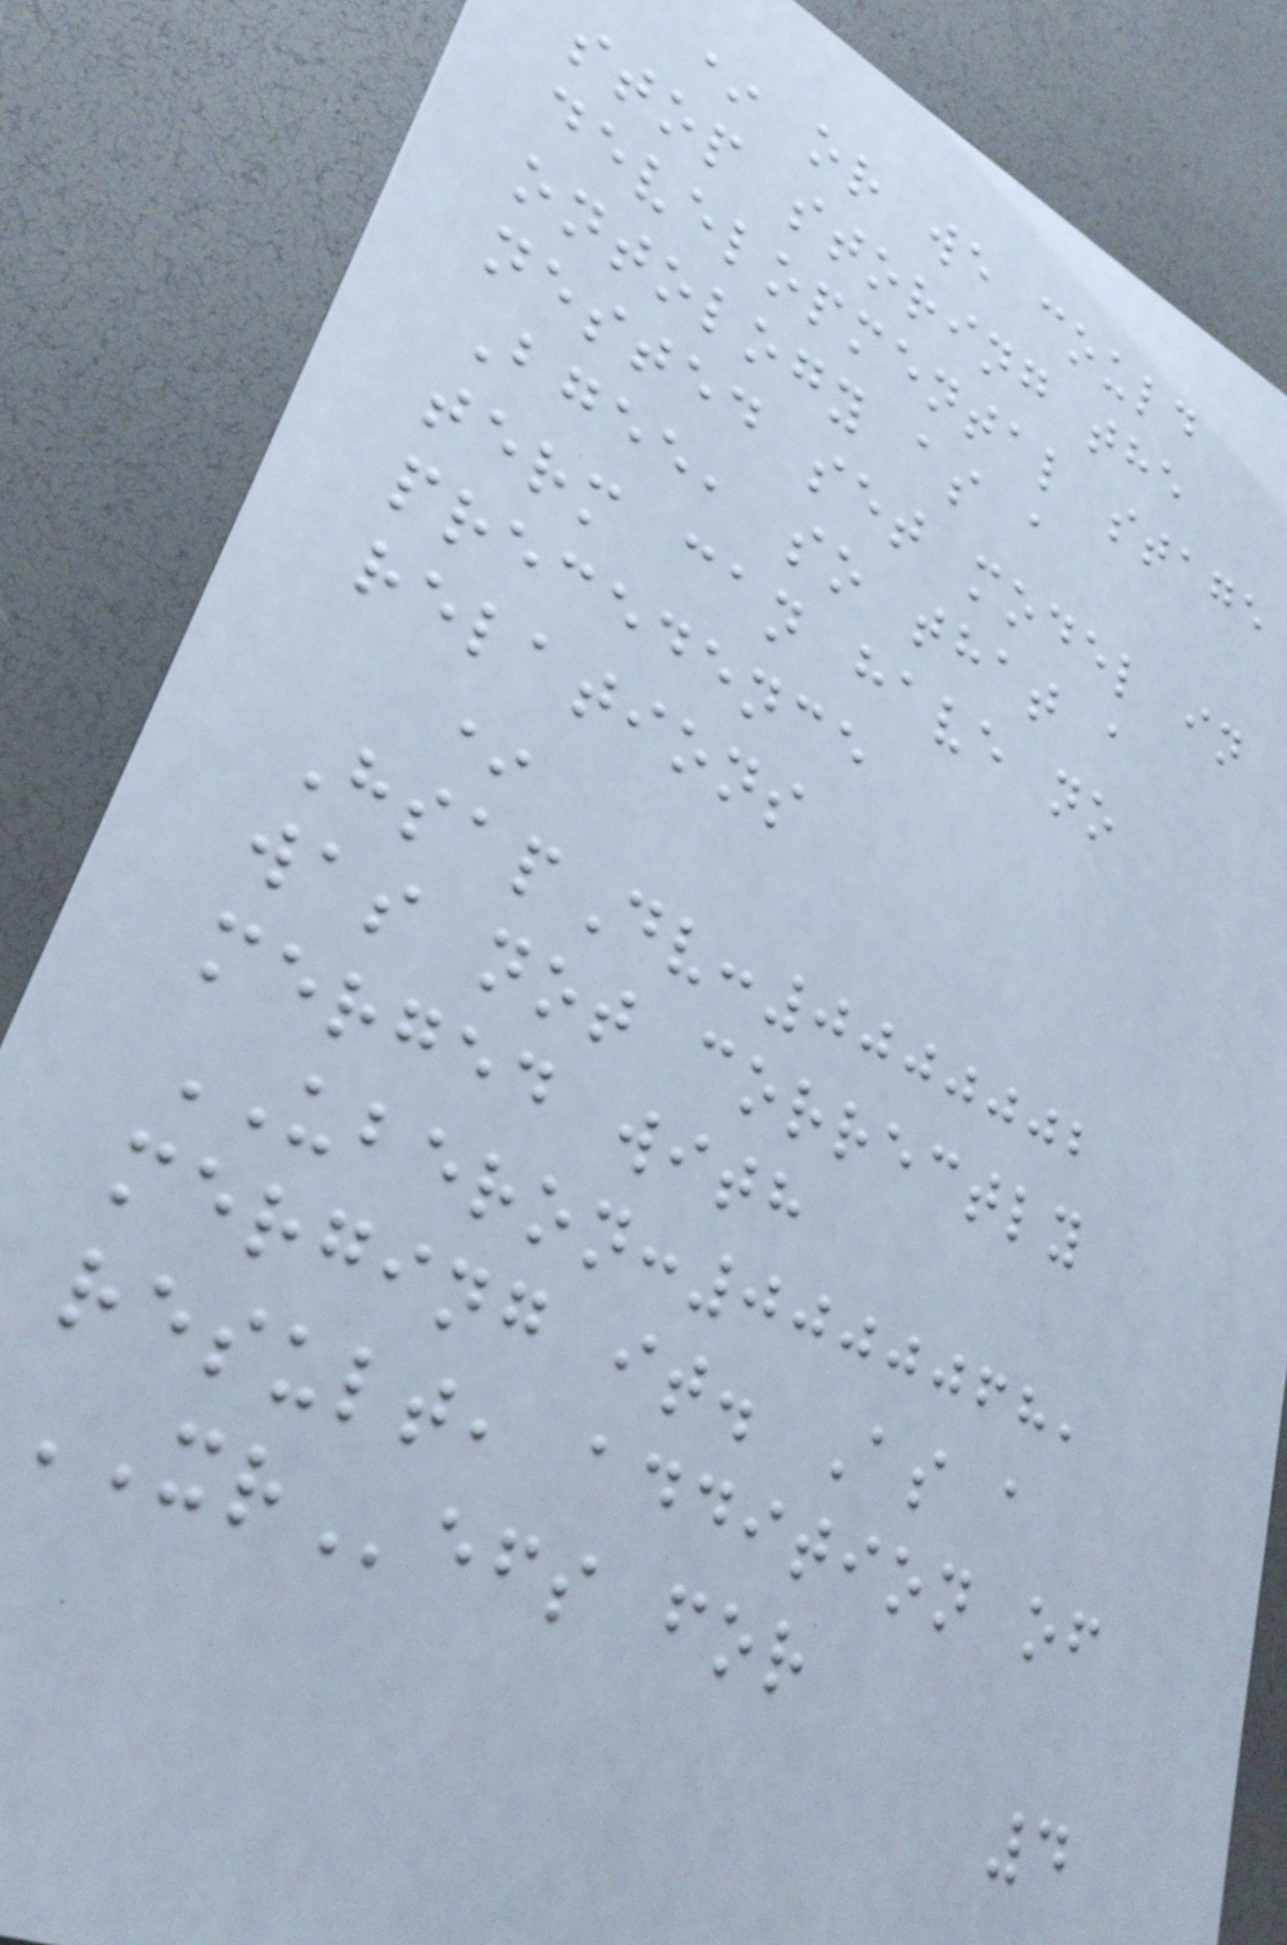* or we could
stop storing the
developmental stage
ontology as a
nested set model in
Bgee, so that a
term can have no
precedence
relations
*
HsapDv:0000002
was not correctly
merged with
UBERON:0000068,
merging it. As a
result, addition of
XRefs for
4
